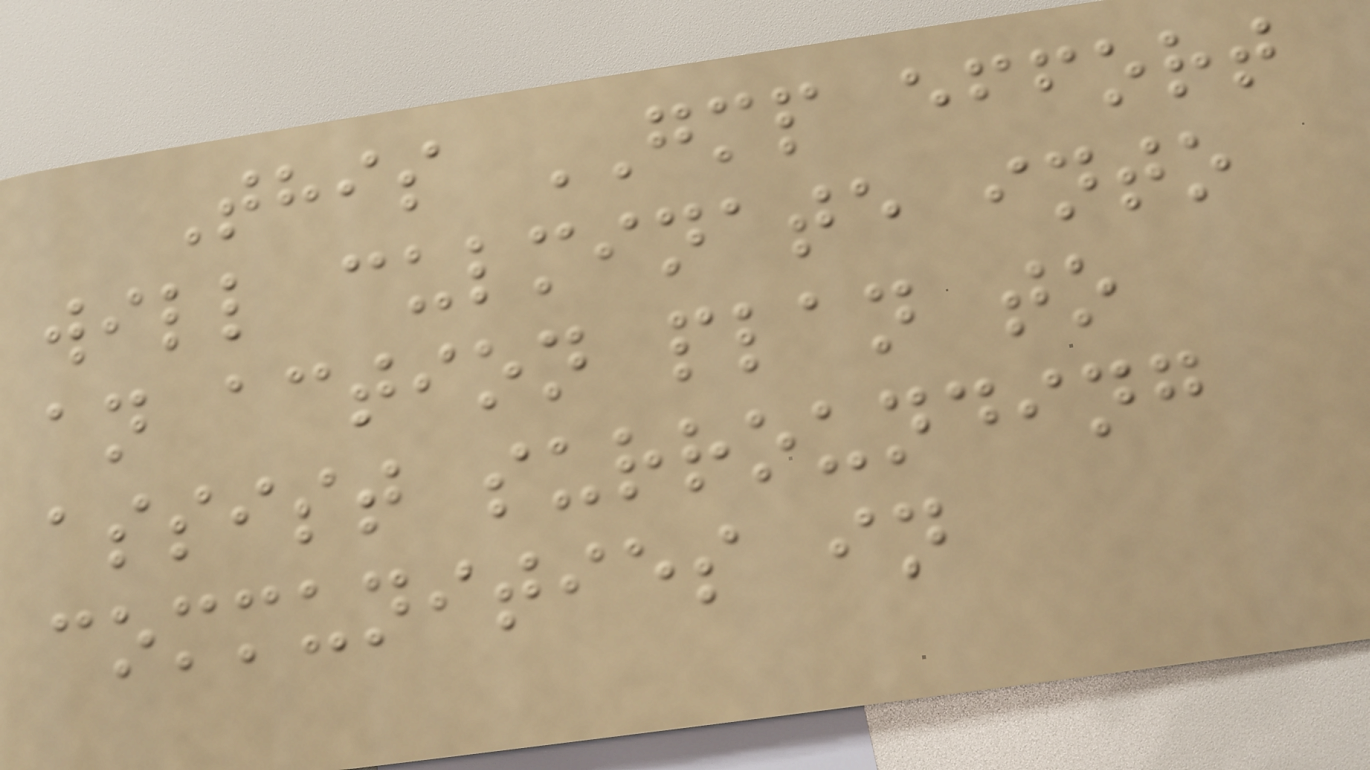This GMP effort
will culminate into
an action plan to
assist surrounding
communities in
